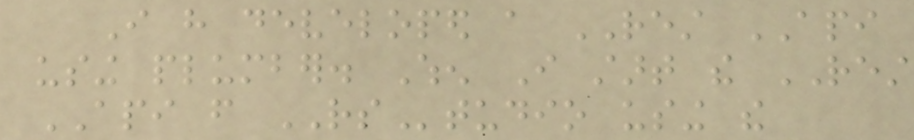I have developed a REST API
using plumber. When I start the REST
API from RStudio using the
